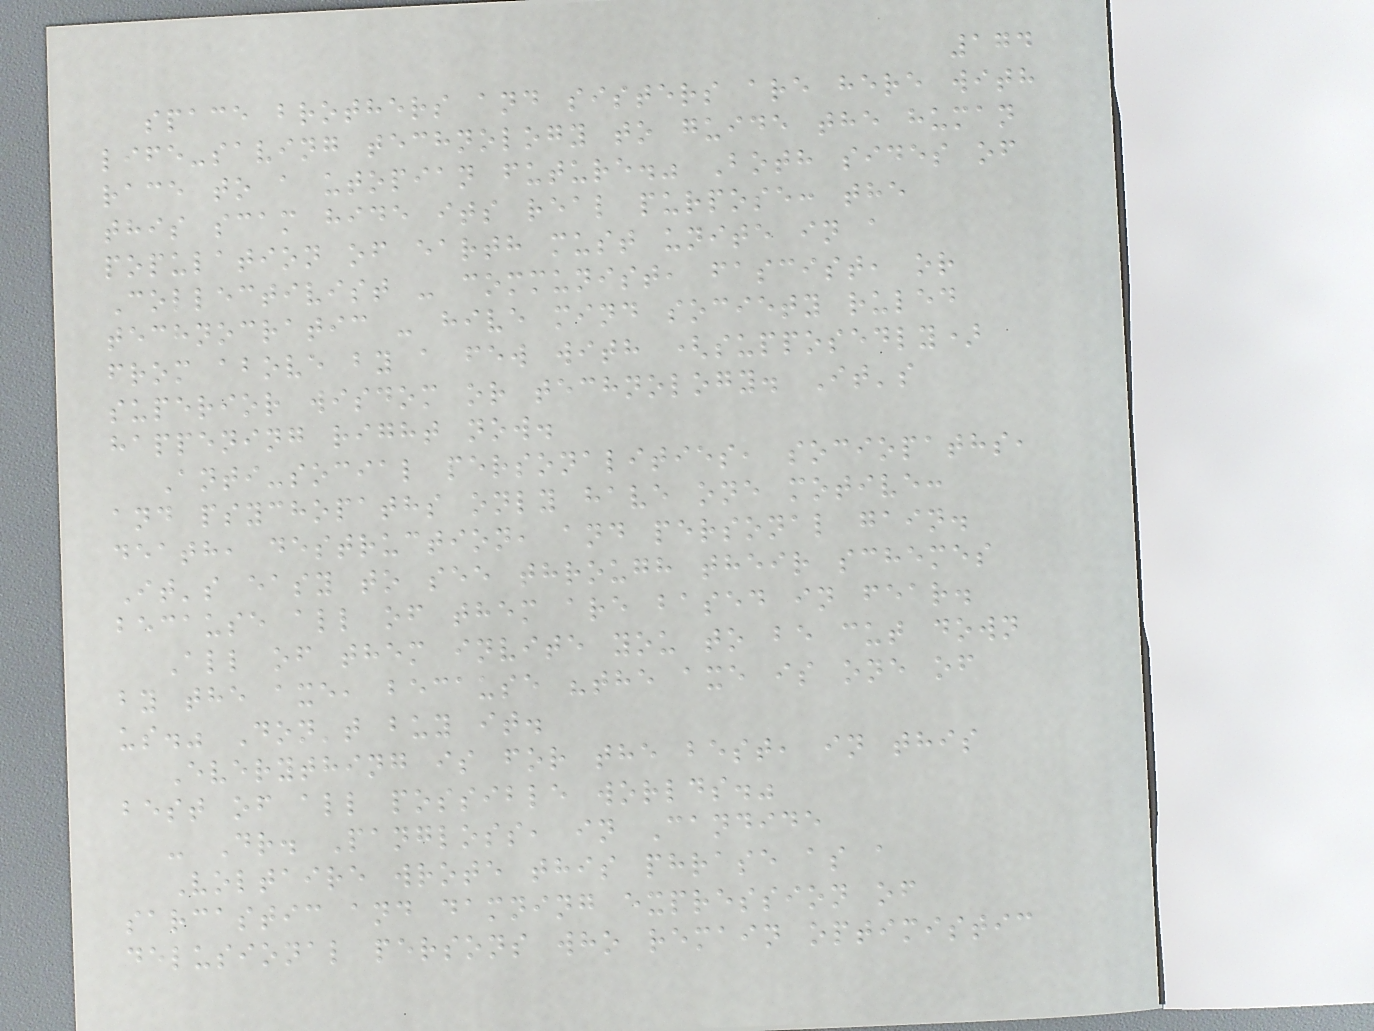174
space brothers and sisters are here with
life-saving technology to guide the human
race to a utopian future." Both sides of
this scam hide its real purpose: the
population of earth must unite in a
Collectivist - communist, fascist, or
technocratic - hive mind society ruled
from above by a few with (supposedly)
superior wisdom or technology. It's
happening right now.
Anti-social personalities, sociopaths,
and psychopaths only have one motive:
death, destruction, and personal gain.
It's easy to see through their schemes
because all of them are based in fear.
All of them invite you to be cut down
by the axe, because "the axe is one of
us." Don't buy it.
Everything is for the best, in this
best of all possible worlds."
- Dr. Pangloss, in Candide
Voltaire wrote this phrase as a
sarcastic and damning expression of
delusional persons who remain optimistic
